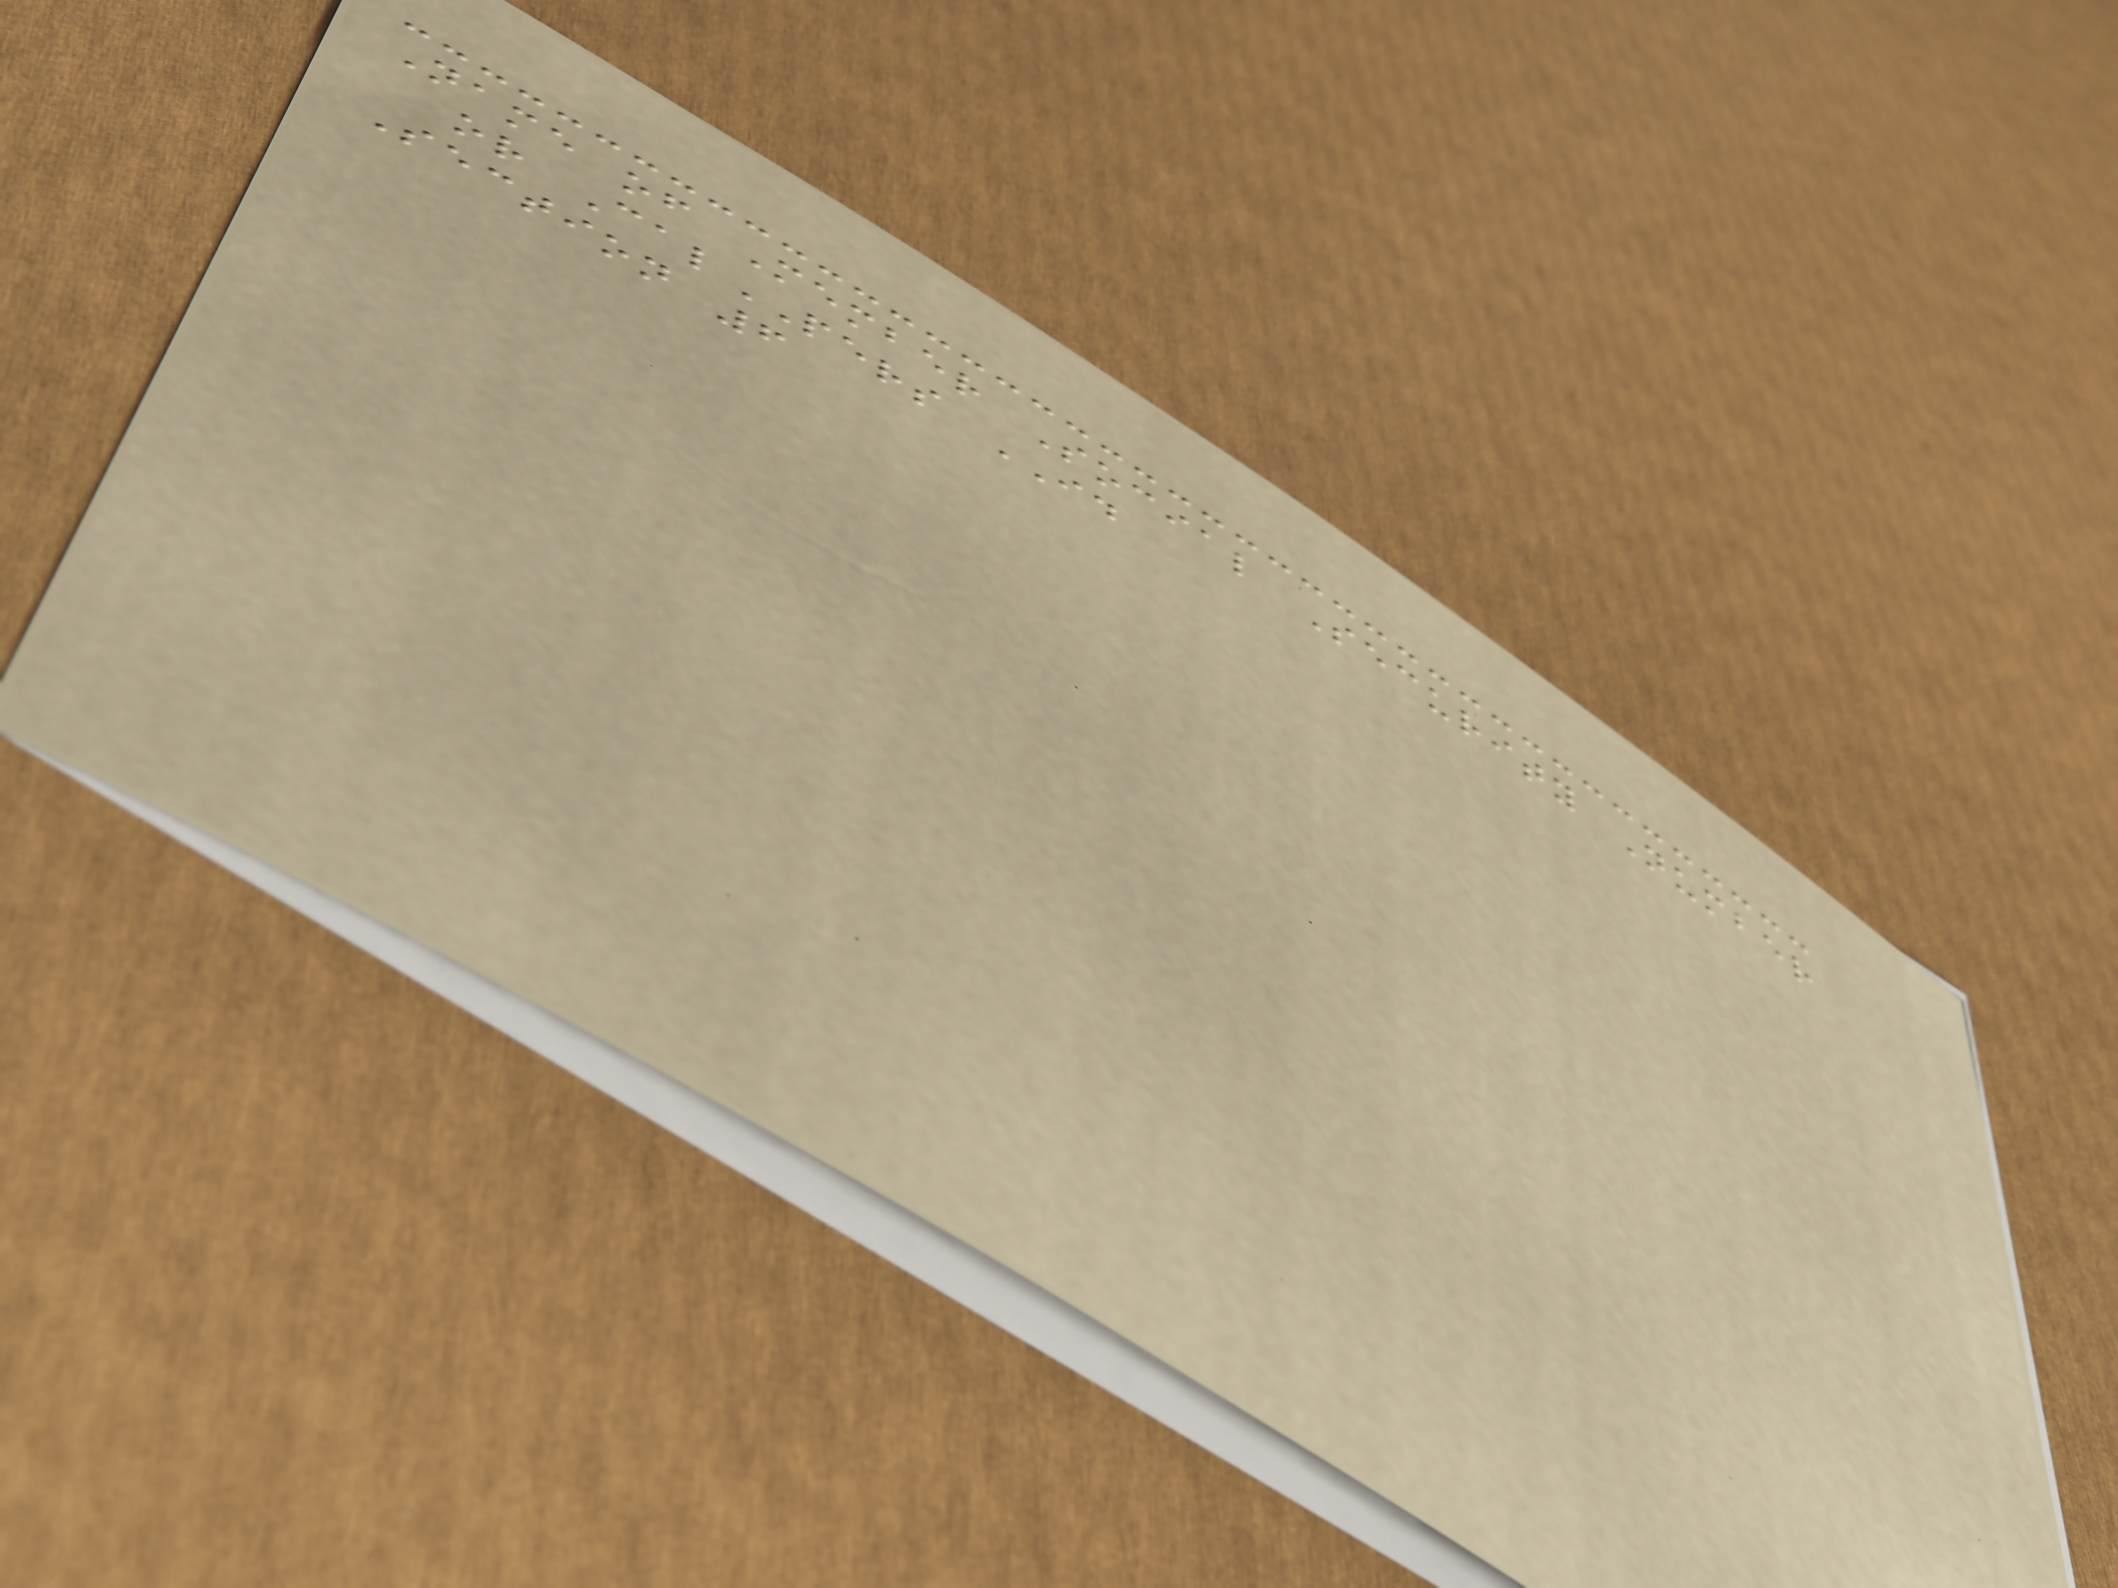Name of Member Social Security Number
or CalPERS ID
Section 6
